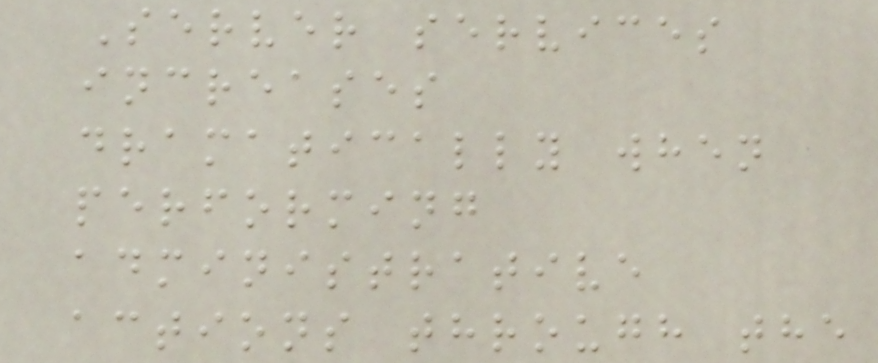Server services
increases
dramatically when
performing
administrative
actions through the
